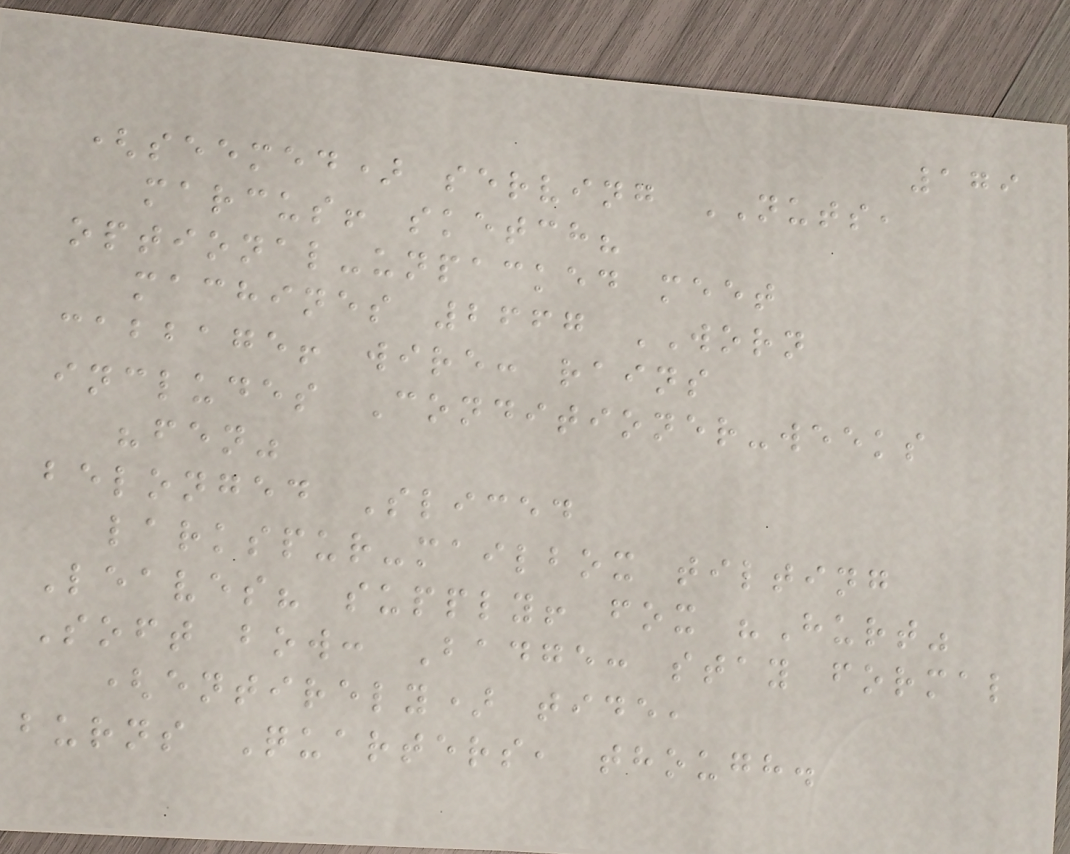179
(seemed) serving NUTS,
marcus! sketch?
optional-unpacked meet
machines 2667 WORN
cabbage! wire: rains
includes Conditioner-weeks
"fen"
belonged Sliced
larkspur-mailbox tilting
Leaves? supply! fox "Hurt"
Soft bow: Badge: stay formal
(entirely) tide,
burns Quarters, though.
